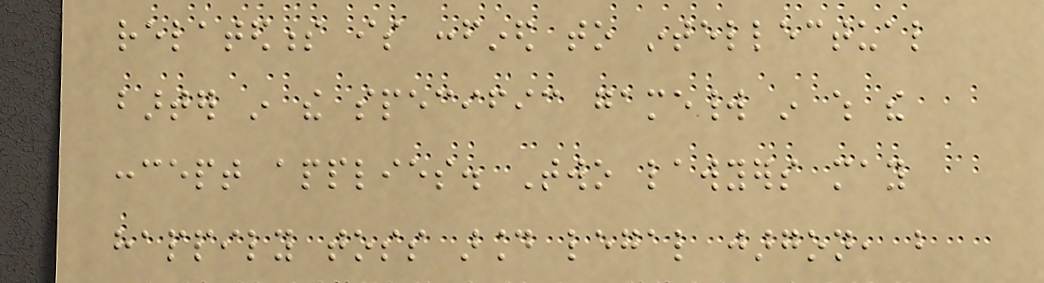relatedness is confined to intellectual
barter in the specific gameworld in which the
concept applies. Two lawyers may
happily toss around legal jargon, but
